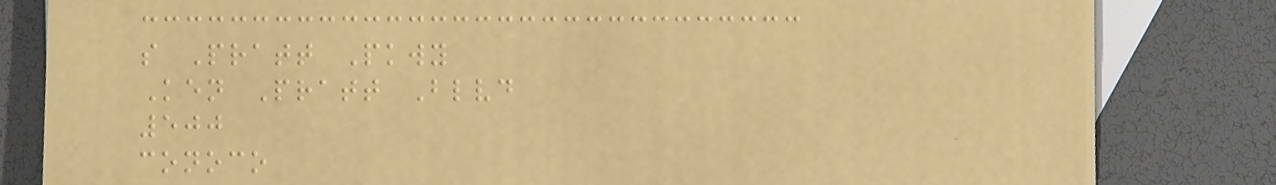s Pratt Pkwy
Ken Pratt Blvd
500
conoco
